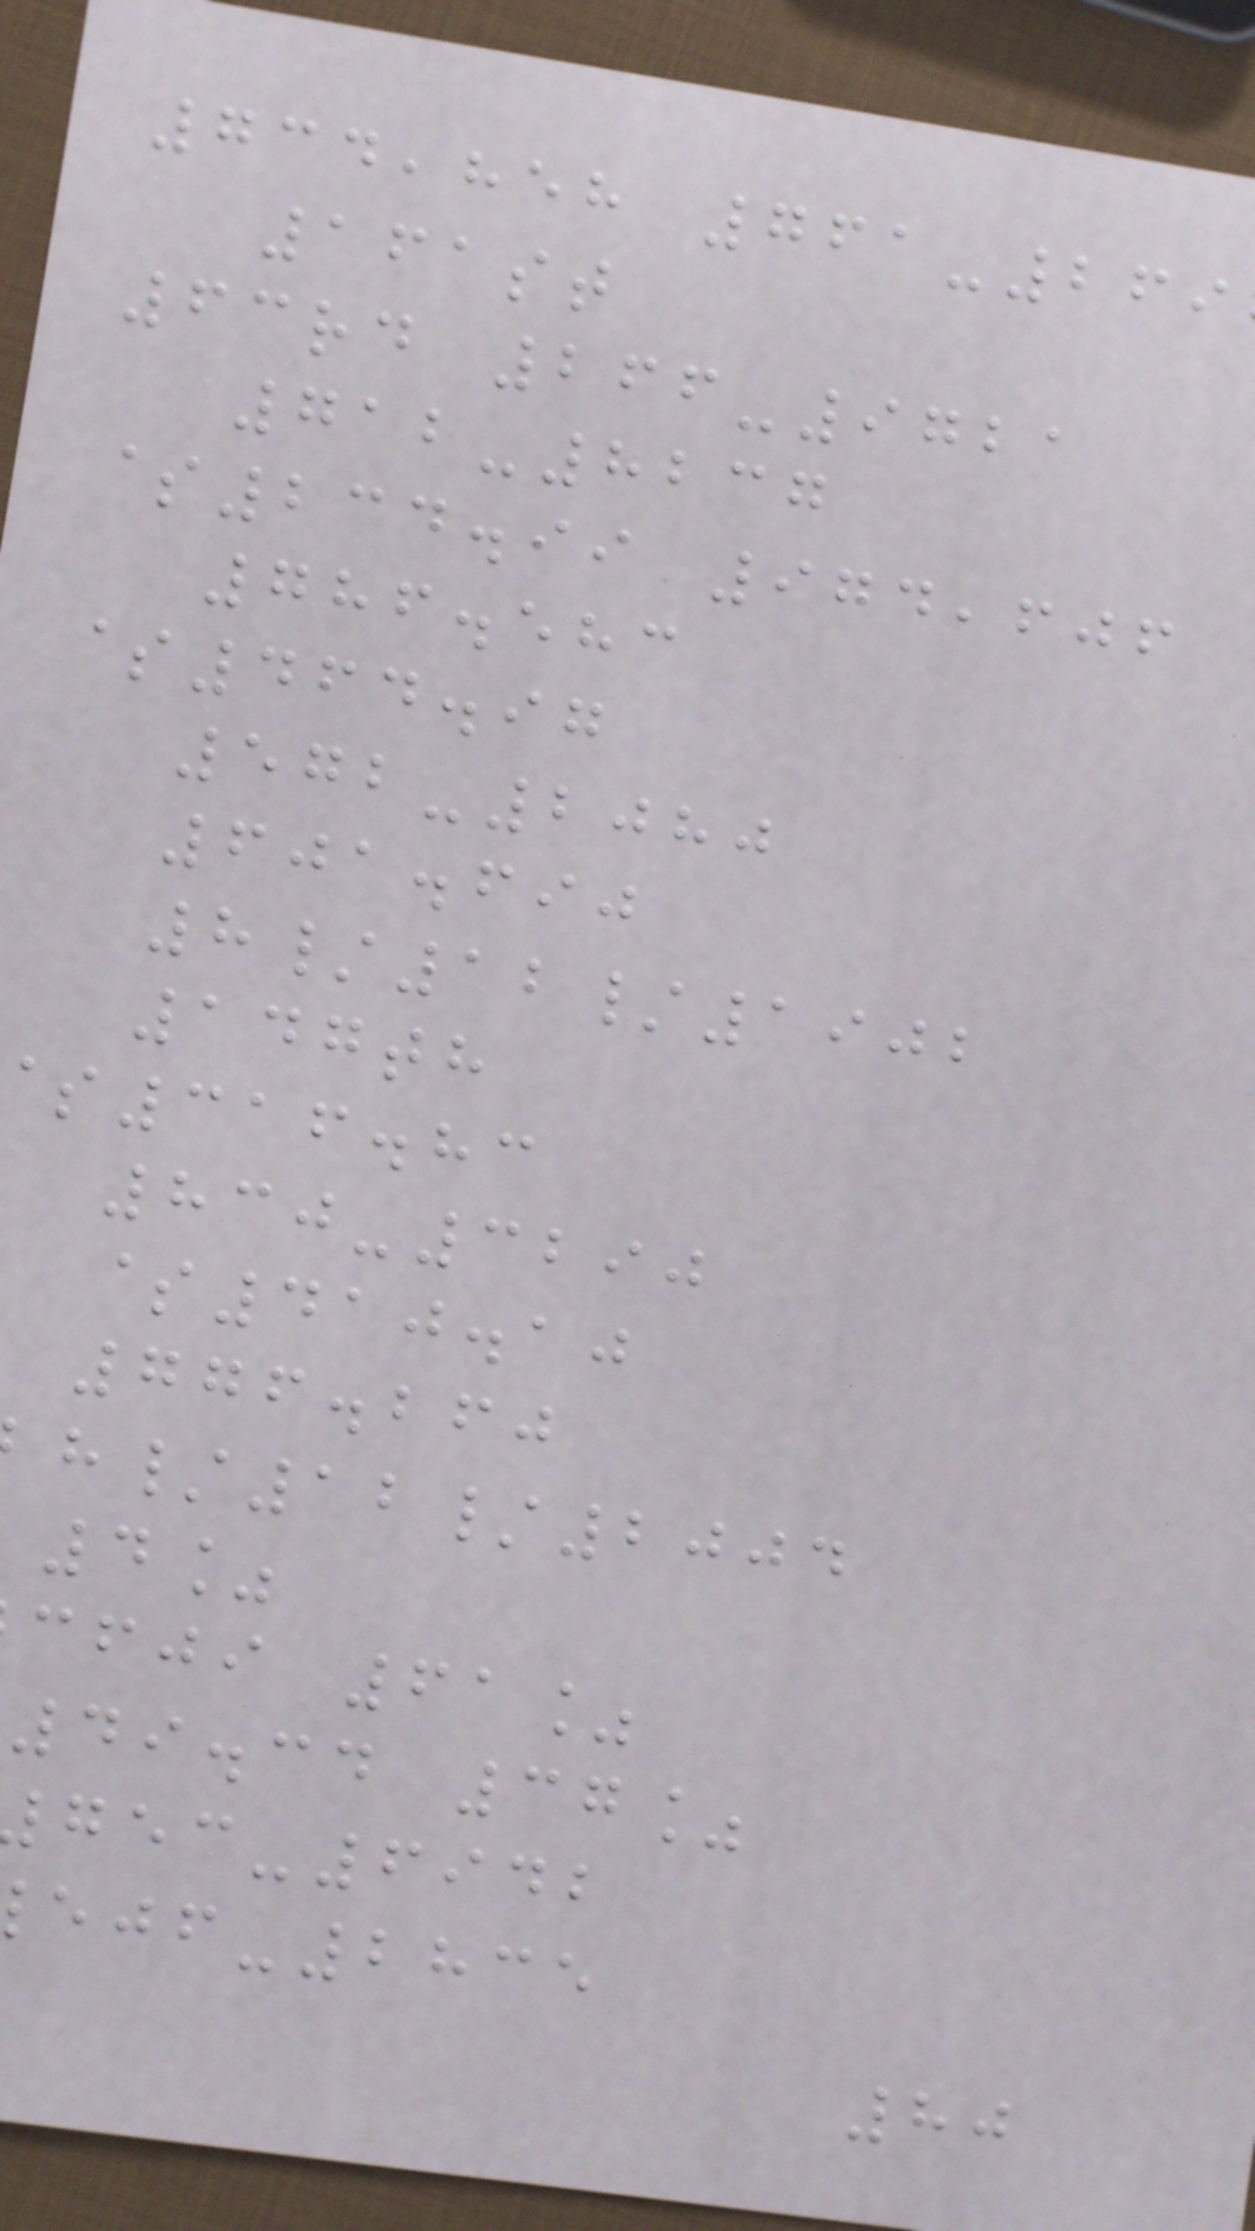734,858 761-269
161st
63rd 266-9721
712-8237
$234.99 974,606
786.583
$464.97
572-2080
601.690
8/12/1902
147th
316.83
830-3290
$410.10
776.260
/12/2004
4%
cfji 61%
49.34 37%
-6942
-2835
80
